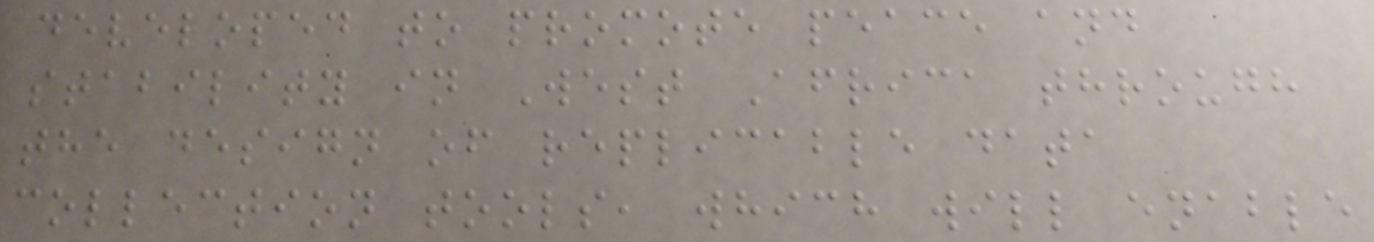developed to promote peace and
stability in West Africa through
the design of replicable data
collection tools, which will enable
